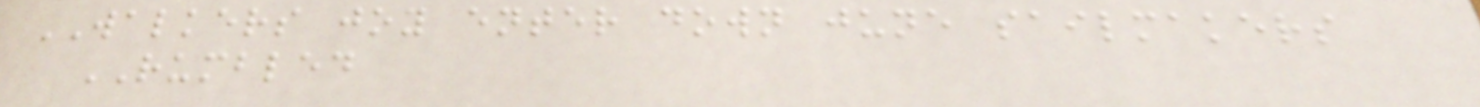WALKERS joy enter down june sailmakers
RUMBLED
